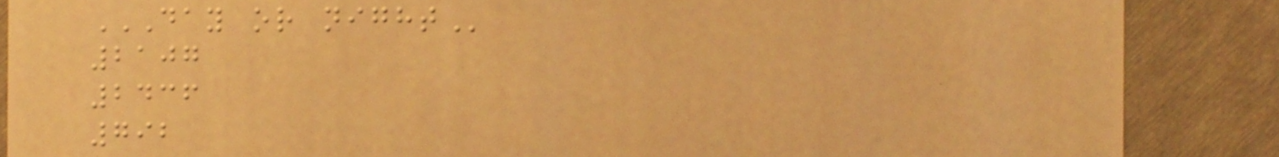DAY OR NIGHT
2107
2436
792
